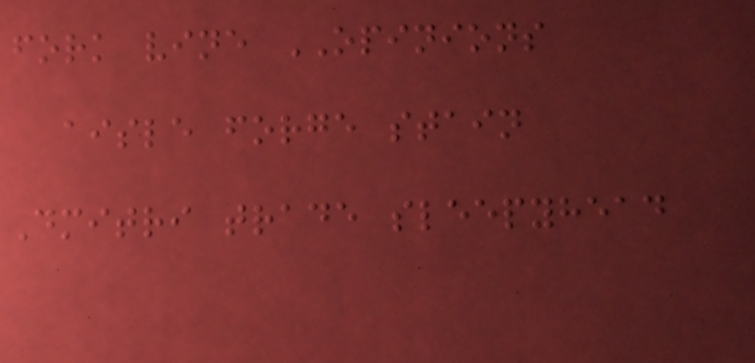fork vine OPINIONS
aisle forge stain
Dmitri trade sleepyhead
